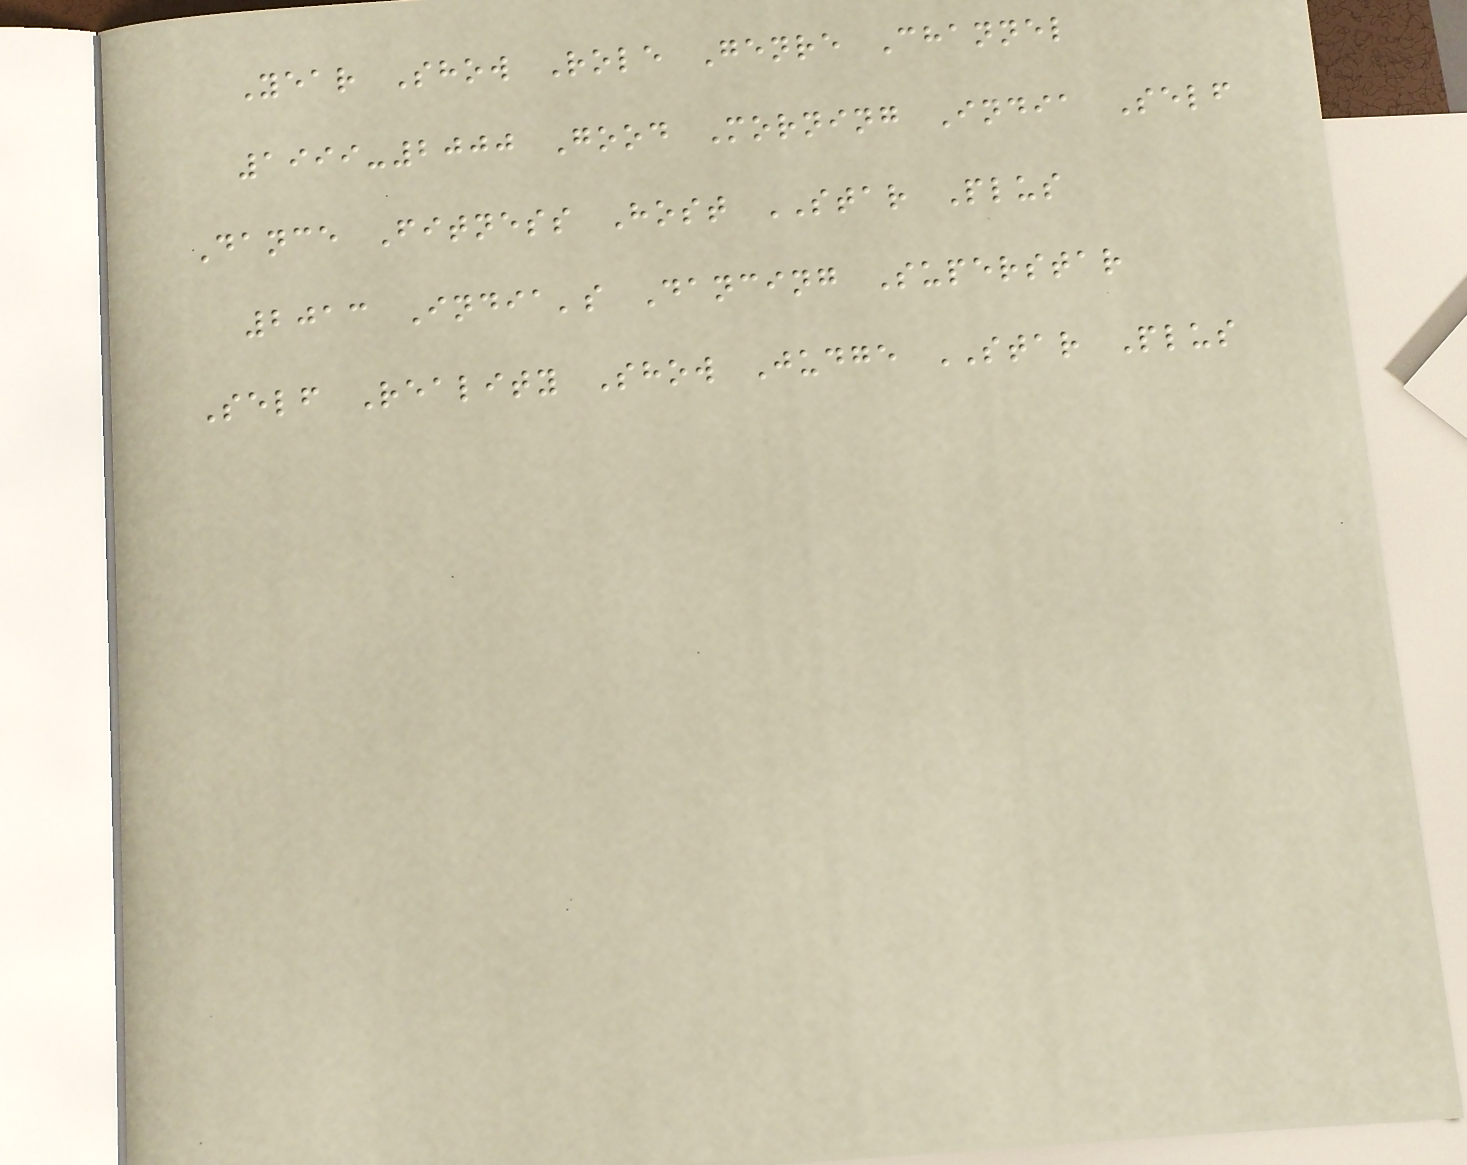Year Show Role Genre Channel
1999-2000 Good Morning India Self
Dance Fitness Host STAR Plus
2013 India's Dancing Superstar
Self Reality Show Judge STAR Plus
